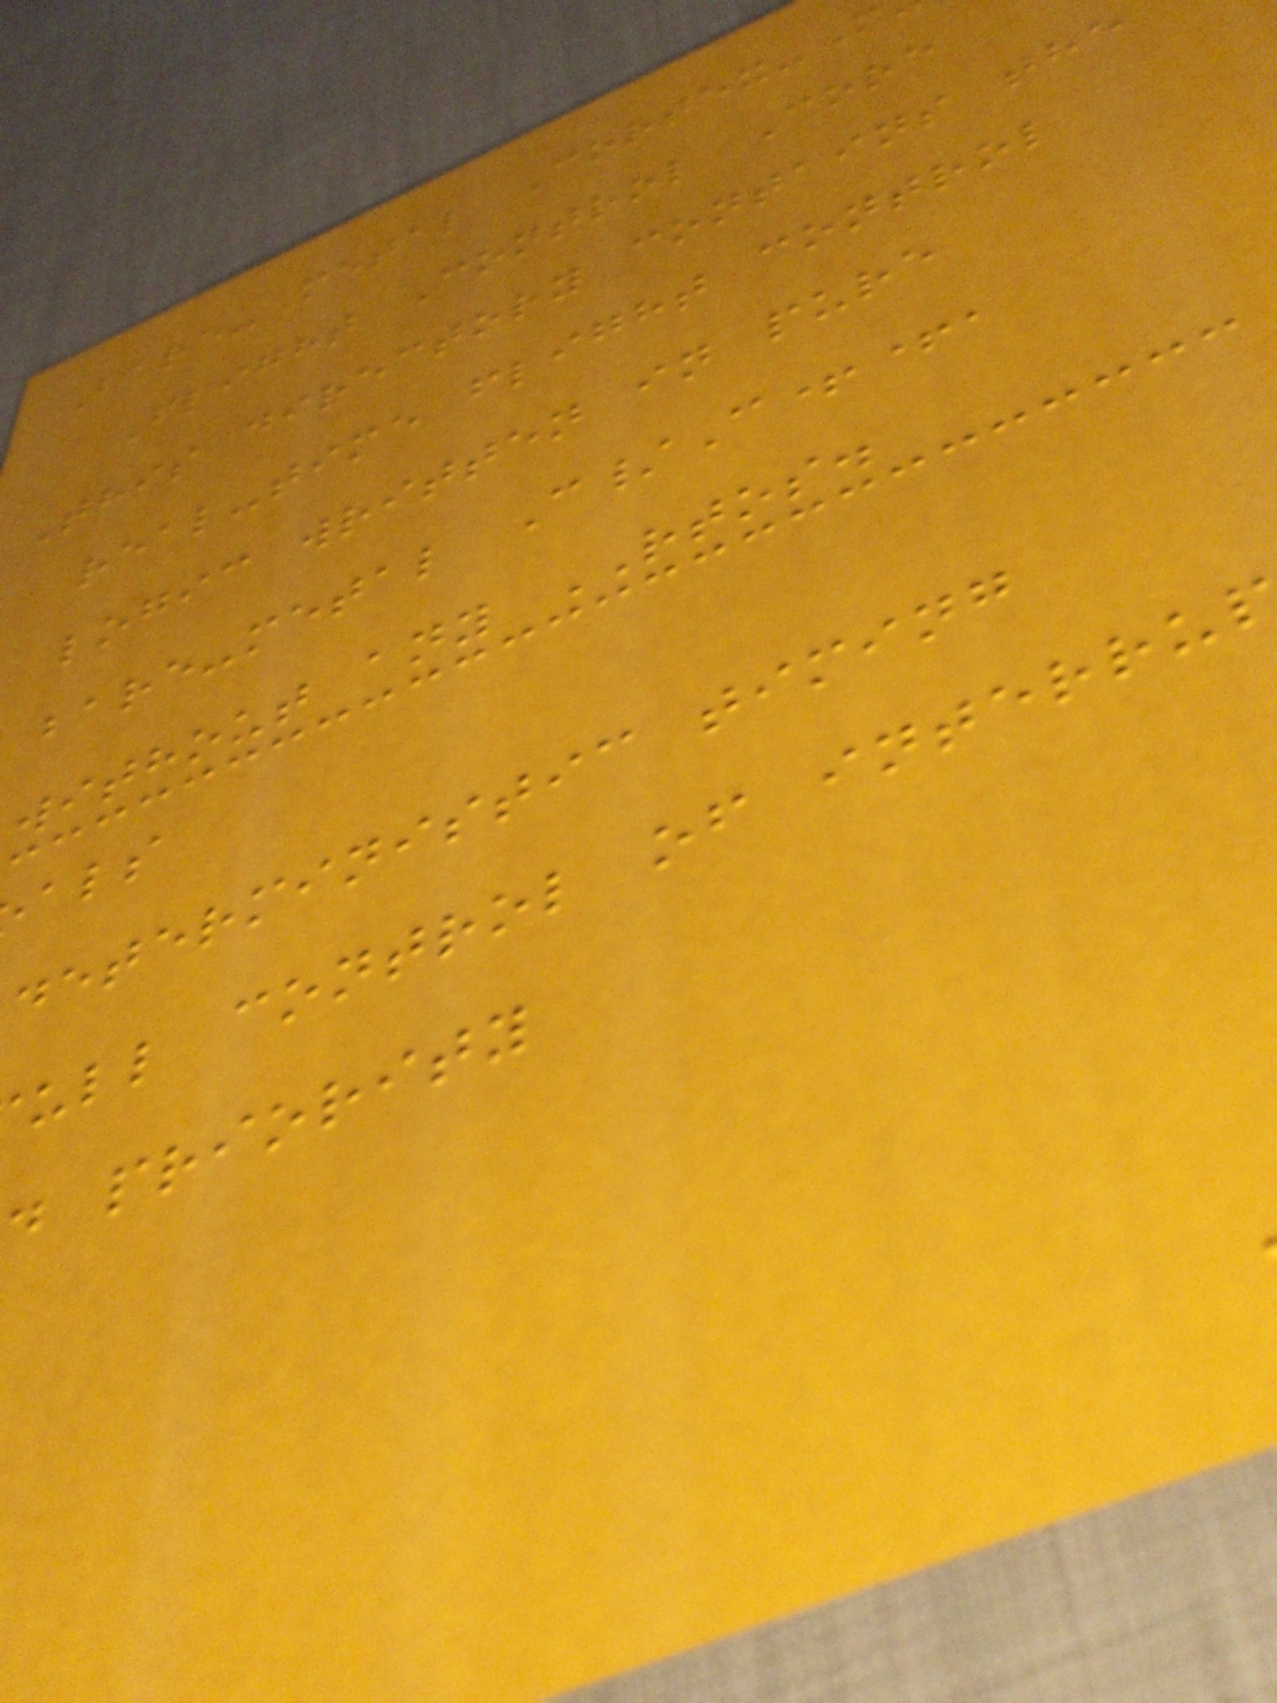Bare-Metal Cortex-M
Flight Control Core
This directory contains the
real-time flight control
logic written in pure
bare-metal C/C++,
without any RTOS.
deterministic timing
ull control of interru
priority
